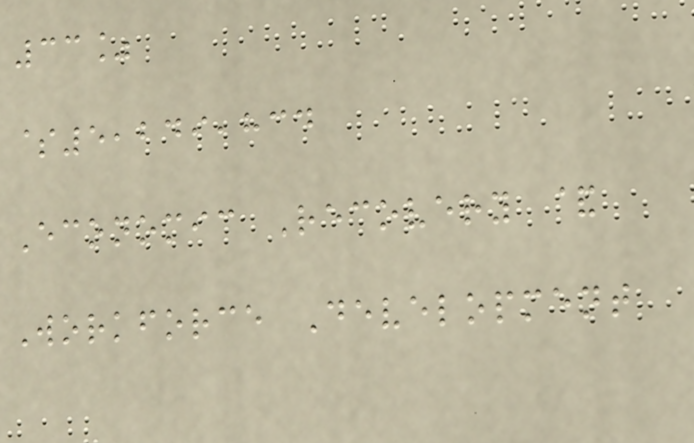33%
$5,249,834
Economic Recovery &
Workforce Development
